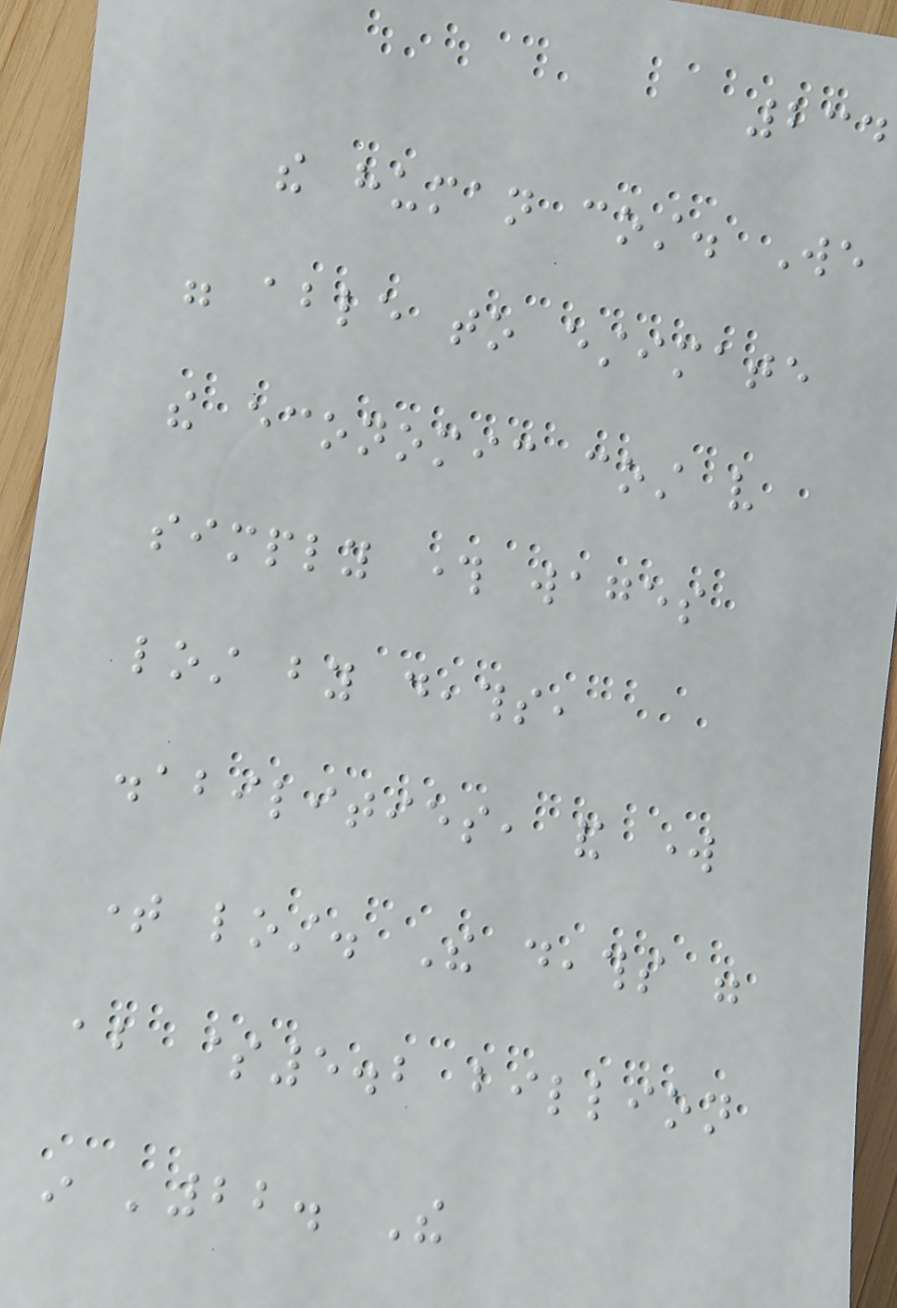234
the human cost. We
were able to estimate
the economic cost very
simply through wages
lost by deaths,
disabilities, and work
time lost. The deaths were
about $5.2 billion
in '22. The
